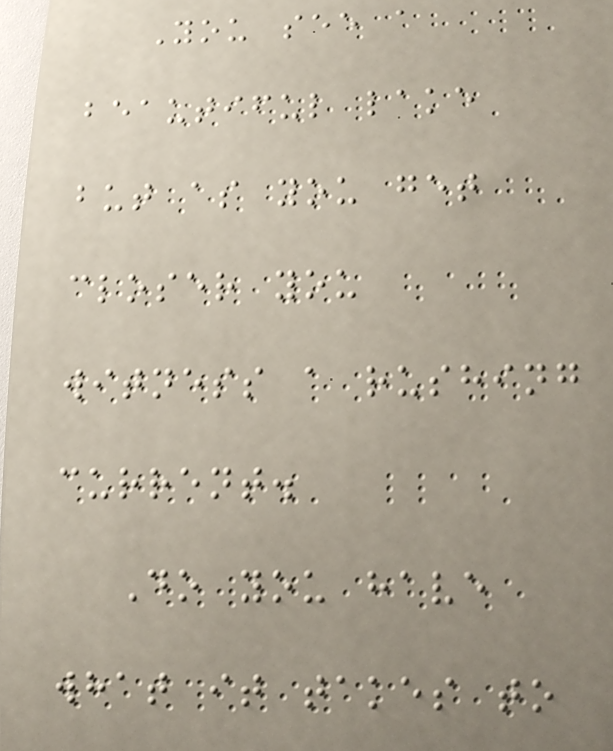You see a
beautiful lake
but as you get
closer you
witness a rushing
current.
Do you have
what it takes to
